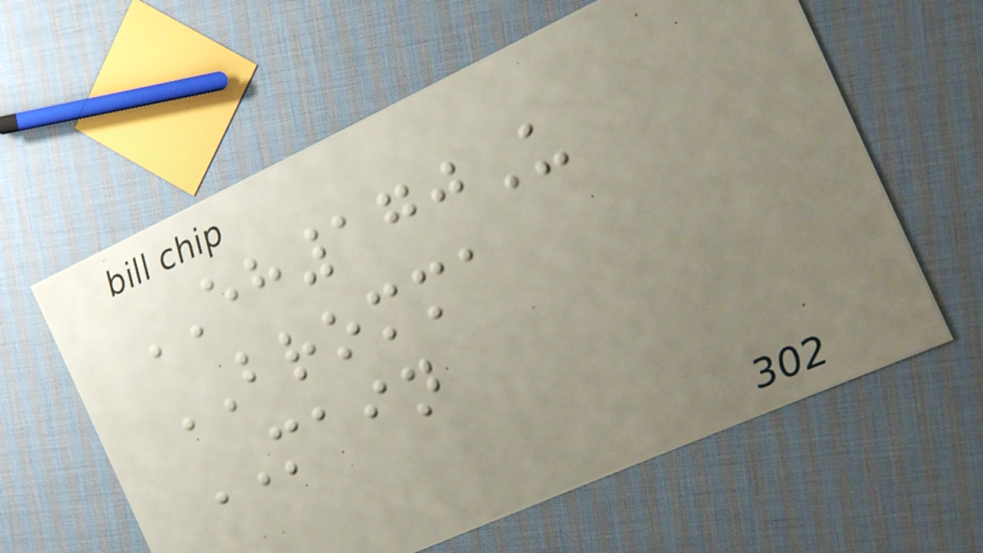EH170U
BROMMA
MAIN
